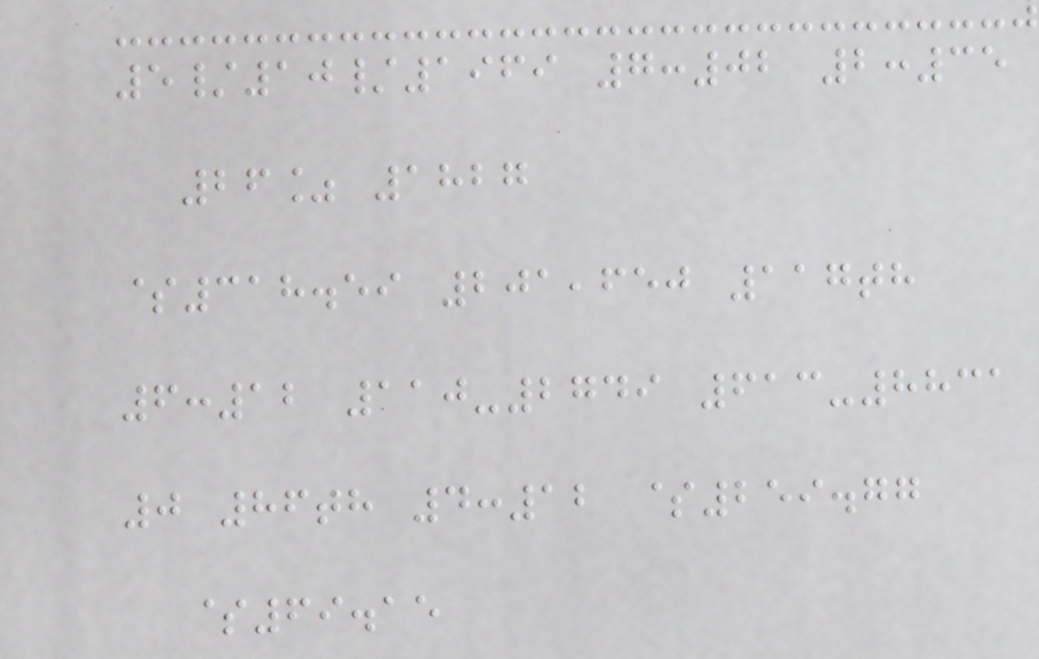5/10/1969 7:02 2:35
26% 1827
$318.59 201,650 117th
6:12 110-2749 613-8831
0 86th 4:12 $259.77
$69.15
